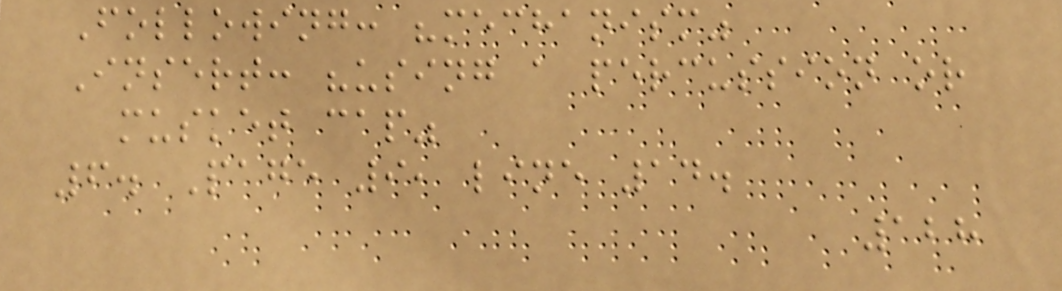Following: "mechanism"
Insert: "using a percussion or
musket cap"
6. Page 9, line 14.
128
